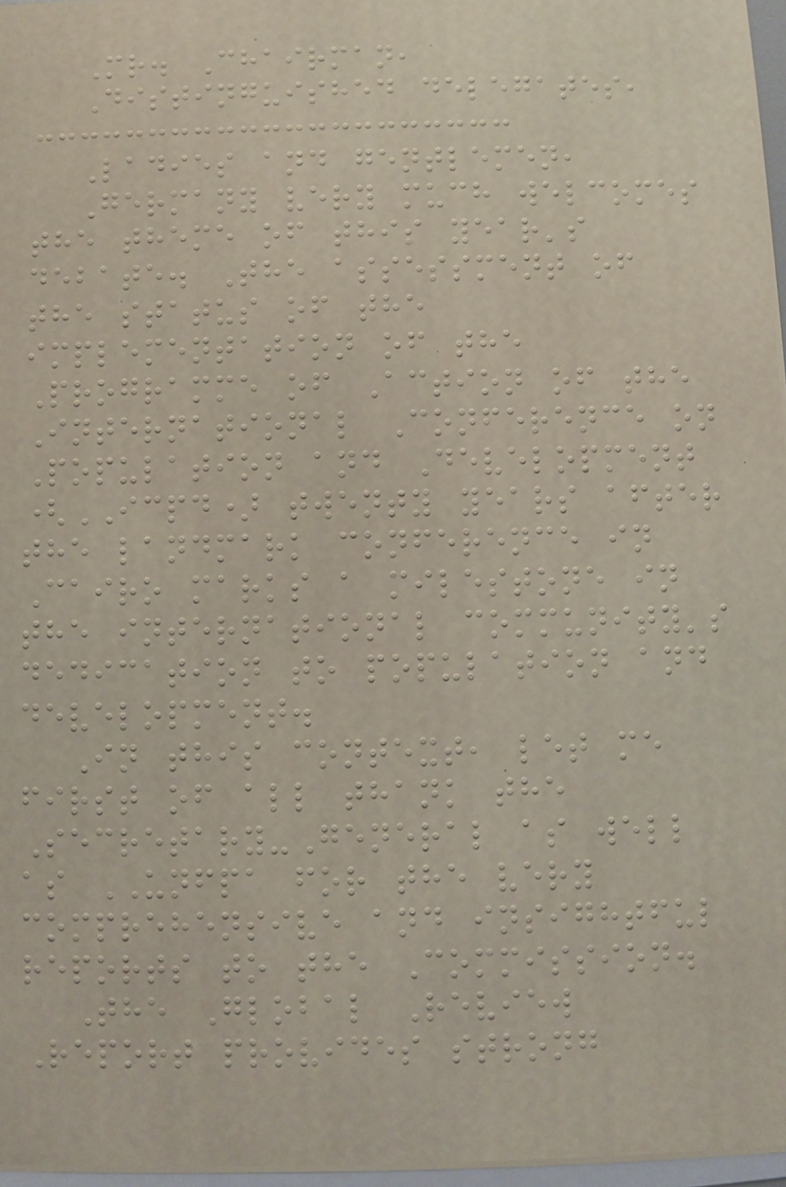Mr. Chairman,
Distinguished delegates,
Ladies and gentlemen,
Germany very much welcomes
the theme of this year's
debate. The assessment of
the status of the
implementation of the
Programme of Action of the
International Conference on
Population and Development
(ICPD) twenty years after
the landmark conference in
Cairo marks a milestone in
the international community's
dedication to population and
development.
In this context, let me
first of all thank the
Secretary-General as well
as UNFPA for the very
comprehensive and insightful
reports to the Commission.
The Global Review
Report provides strong
